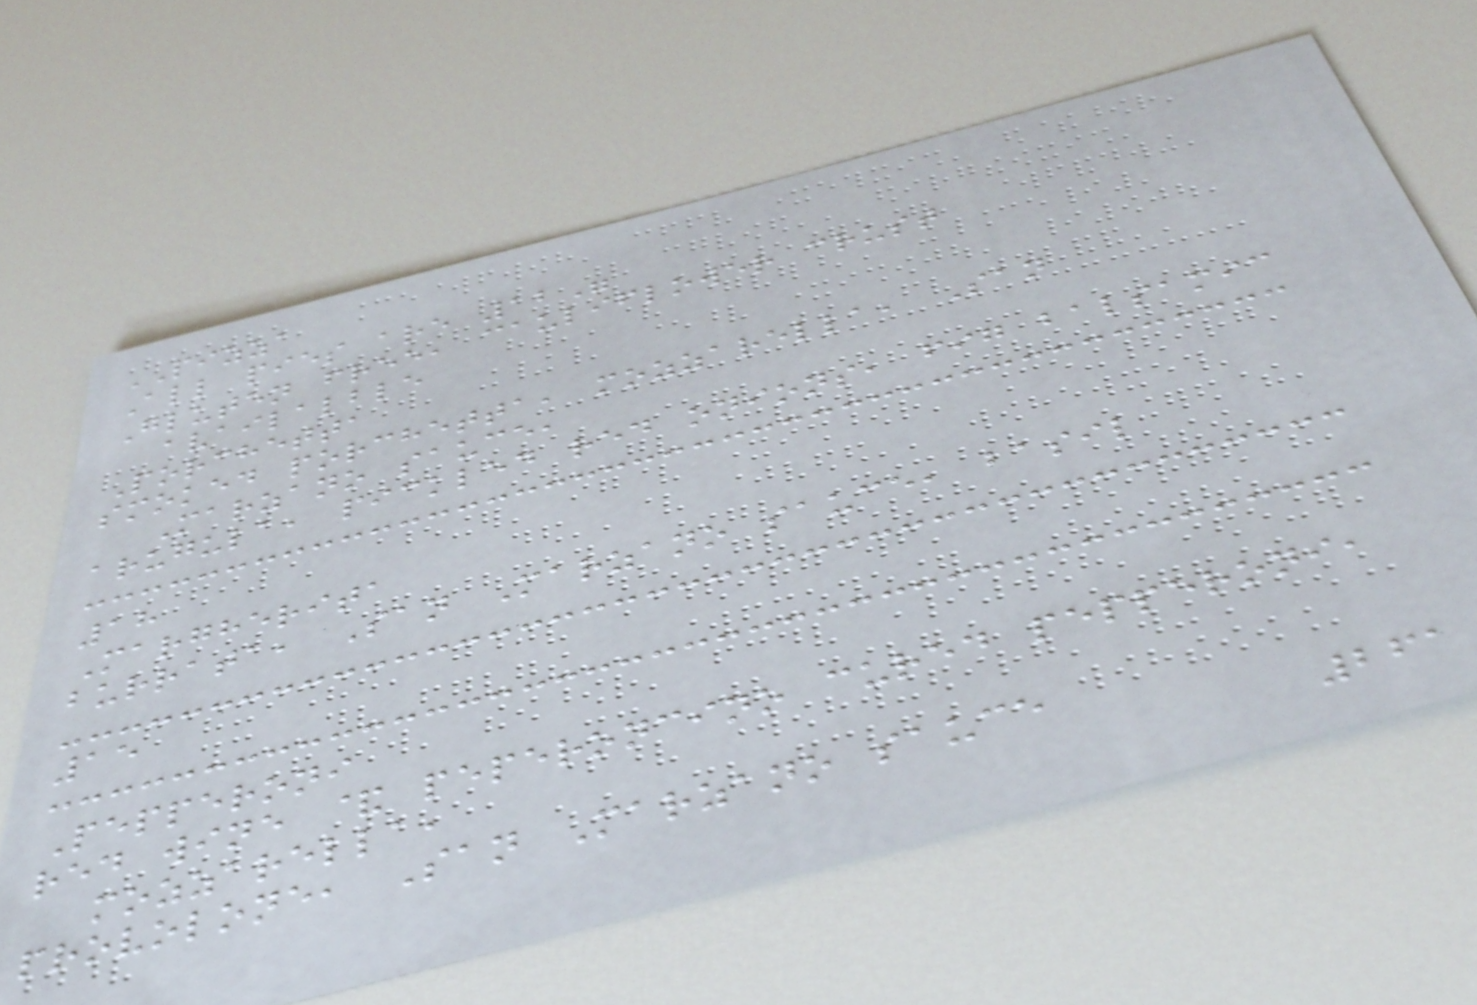PIZZA
All pies are 12"
Gluten free, cauliflower crust
availalble
Porchetta
smoked porchetta, mozzarella, San
Marzano sauce,
arugula, pickled red onions, fig balsamic
18
Margherita
burrata, San Marzano sauce, basil
15
Pepperoni
red wine & peperoncino cured pepperoni,
mozzarella,
provolone, San Marzano sauce
261
